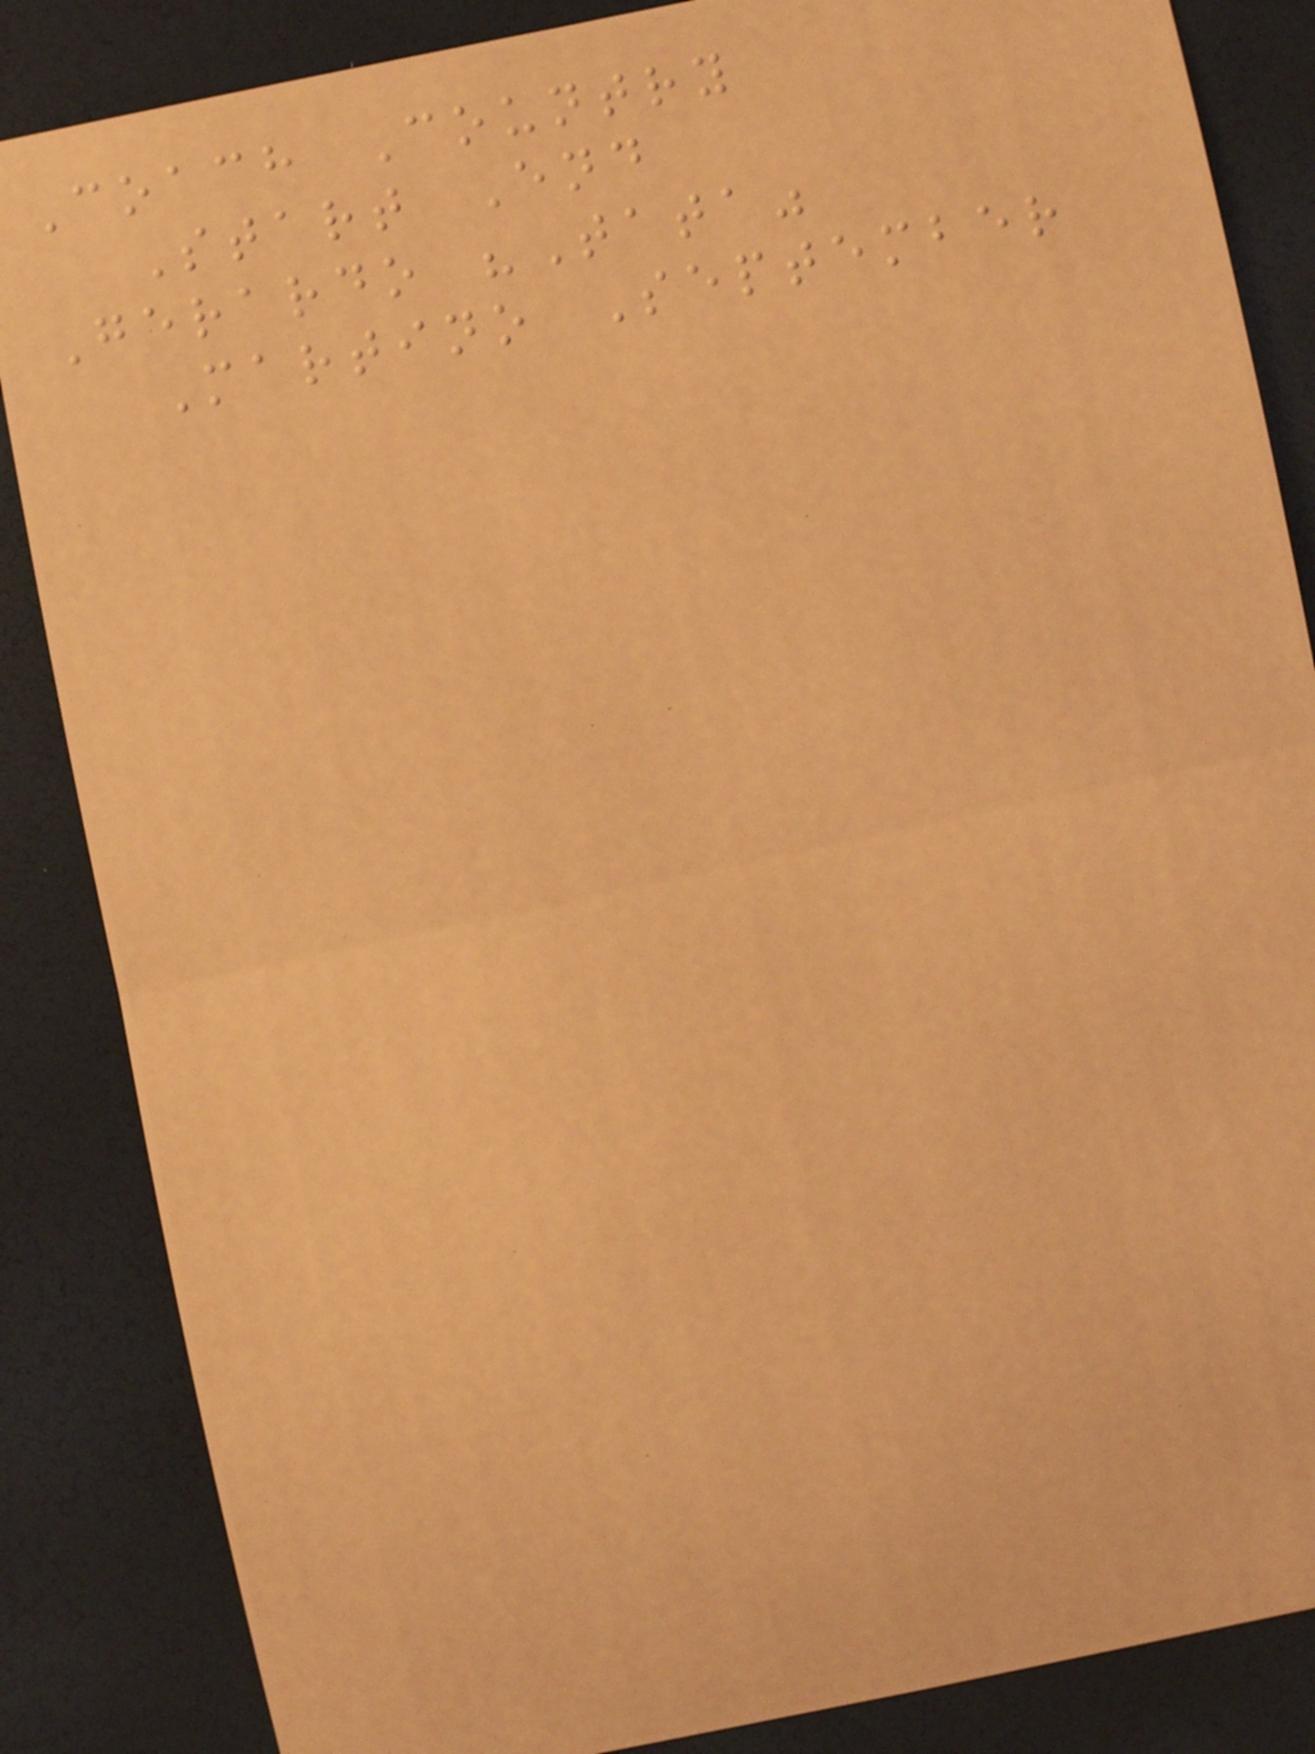Coach Country
Start End
Gerardo "Tata"
Martino September
